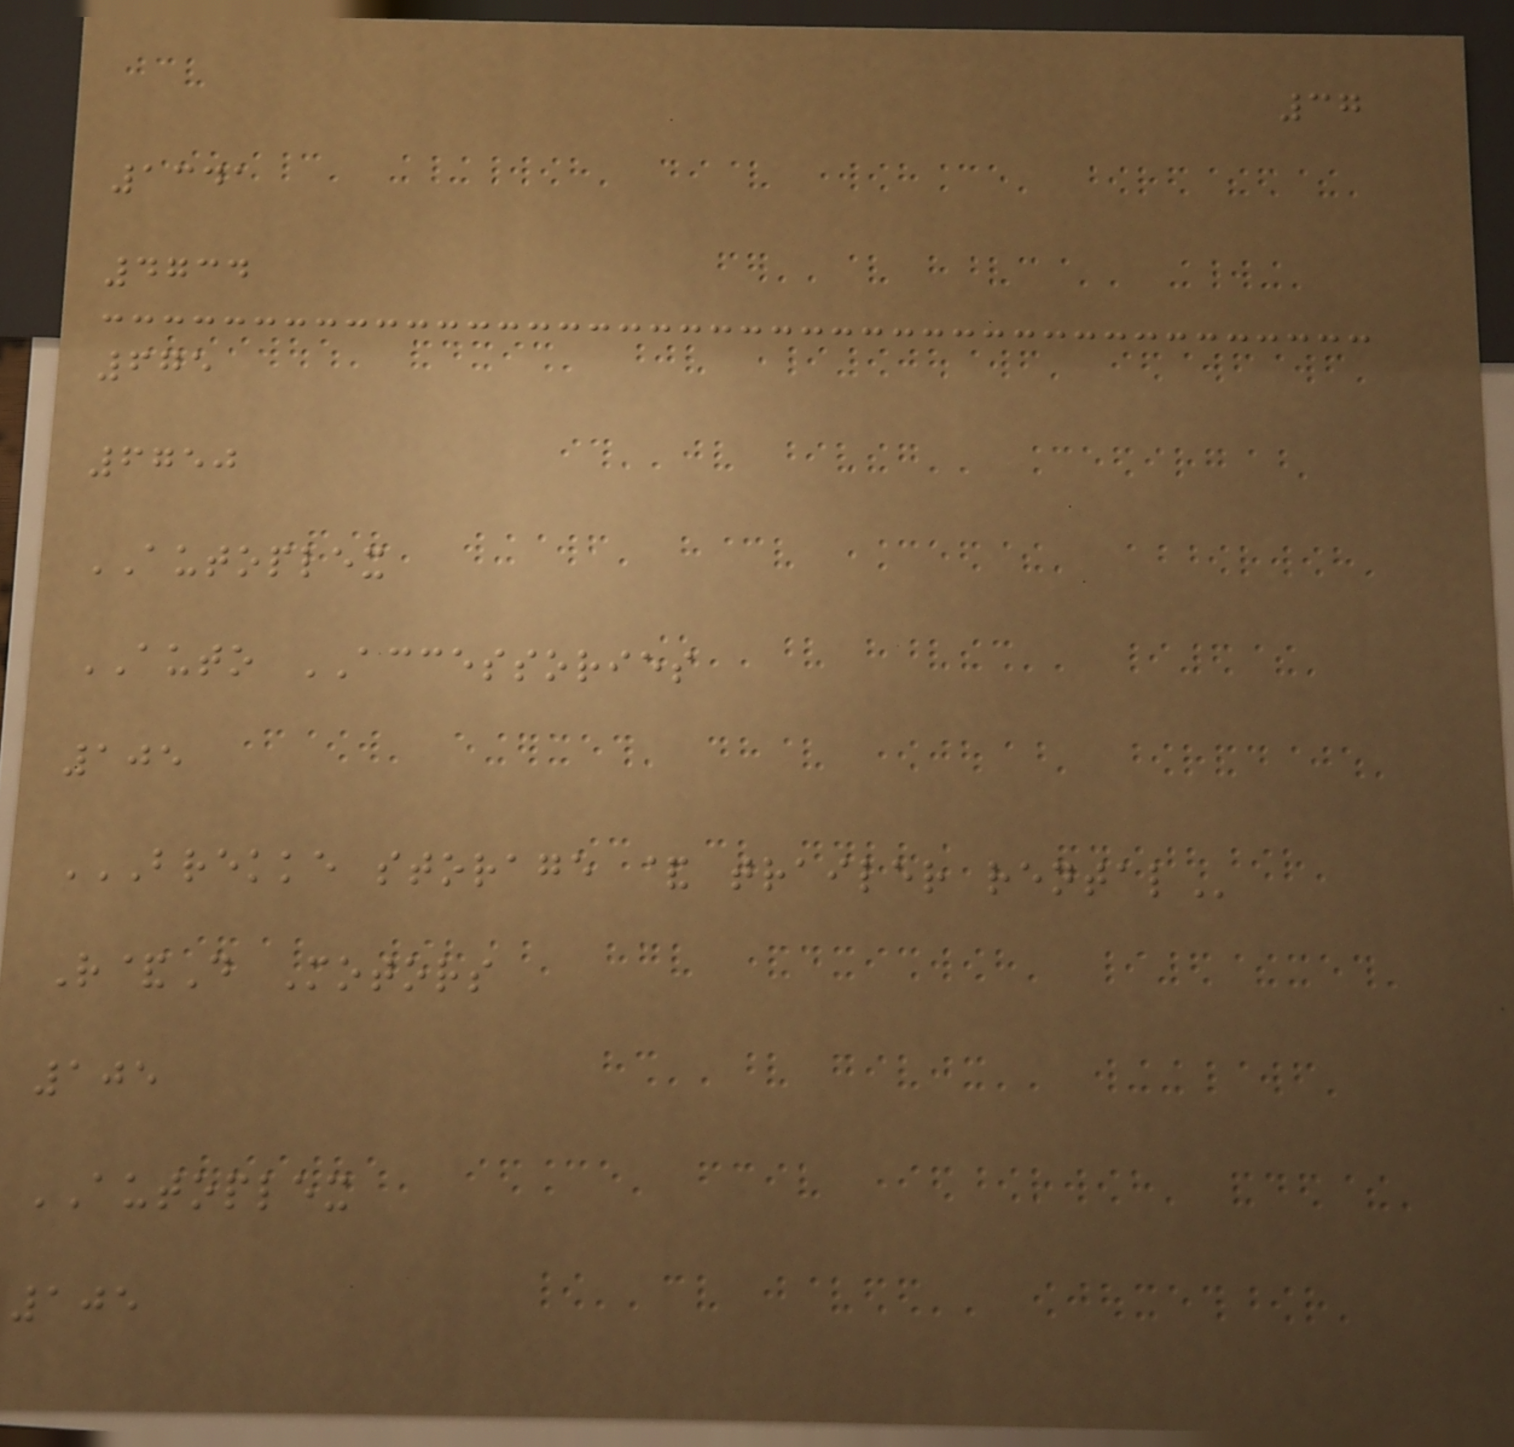37
1341
4734
675
6750
AUTOPLEX
AUTO ACCESSORIES
105
BREKKE STORAGE & TRAILER RENTAL
R&D Motors
105
AUTOPLEX
105
